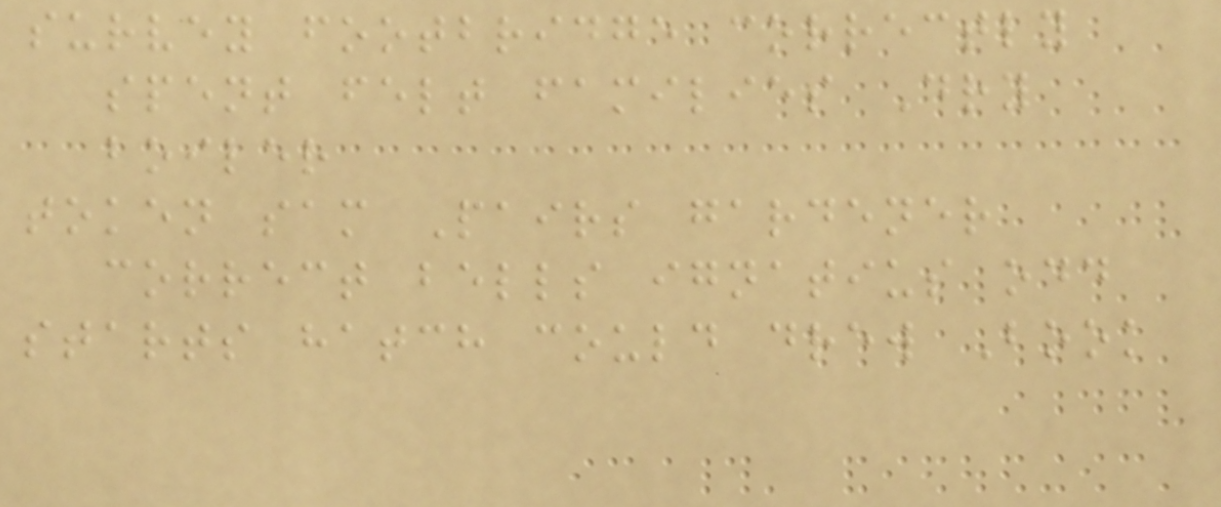survey footbridge correctly
spent felt families Dry
boiler
token sam Pairs gardener
correct bells ignatius odd
starts hatch could drew Book
